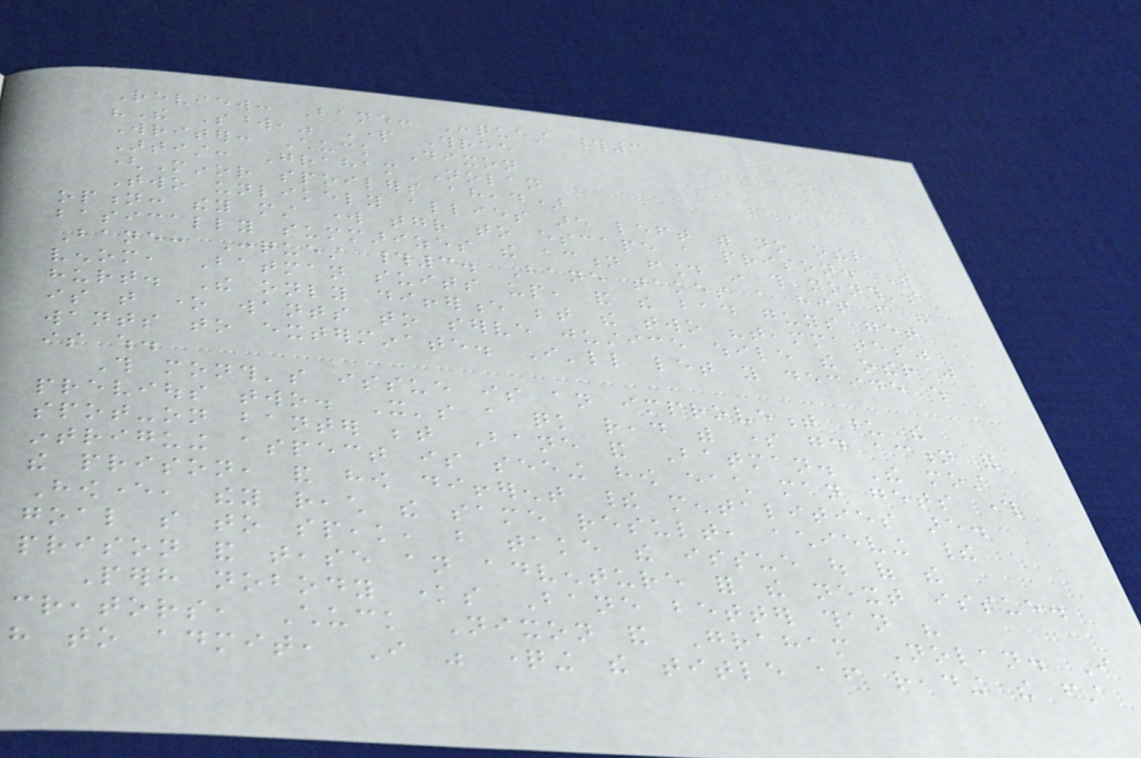Review: Bane: Conquest #3
"The Sword," Part Three
Writer: Chuck Dixon
Artist: Graham Nolan
(Minor spoilers ahead)
Two unlikely allies are left with no other
option: they must work together to escape a prison. That
basically summarizes the action found in this month's
Bane: Conquest #3. Bane takes a hit from his
venom, Batman suits up, and the bad guys get
hurt. The only difference between the two "teammates"
is that one wants to serve justice while the other just
wants to exterminate. I'll let you decide which
is which.
This month's issue is an improvement upon the
previous two. It's a quick read with some good action and
spot-on banter between Bane and Batman. The most
intriguing aspect is seeing how each man gets through
the prison, and how different their mentalities are.
However, they reach the same result, achieving their
goal so to speak, but take the issue out of the
prison and tease an adventure for the next issue.
Perhaps nobody knows Bane better than his
creators, Chuck Nixon and Graham Nolan. I
have to admit, I was questioning the title after reading the first
